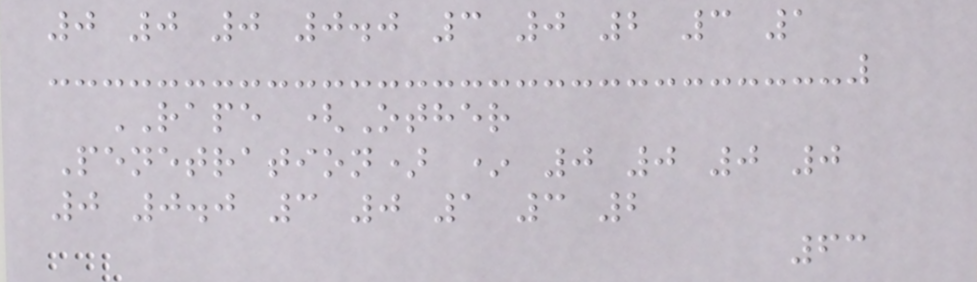0 0 0 0.0 3 0 2 3 1
RAPE (Other
Penetration) * 0 0 0 0
0 0.0 3 0 1 3 2
63
